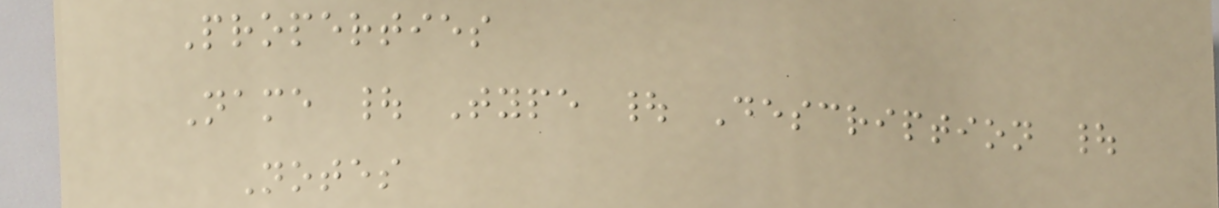Properties
Name | Type | Description |
Notes
